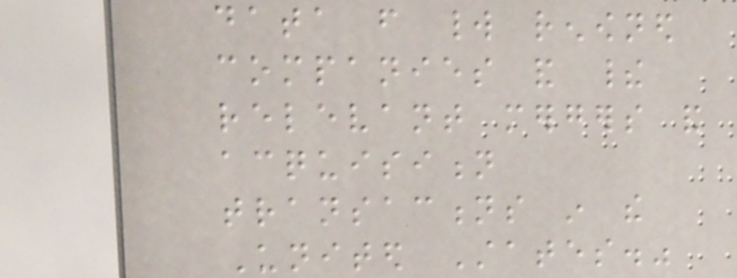data from world renowned
companies and their
relevant mergers and
acquisition
transactions in the
United States."
